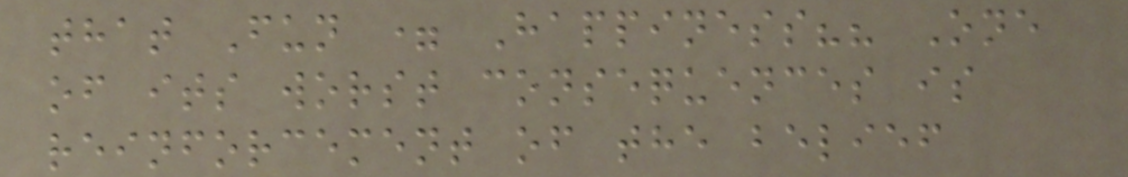that Fun = Happiness?? One
of its worst consequences is
reinforcement of the belief
